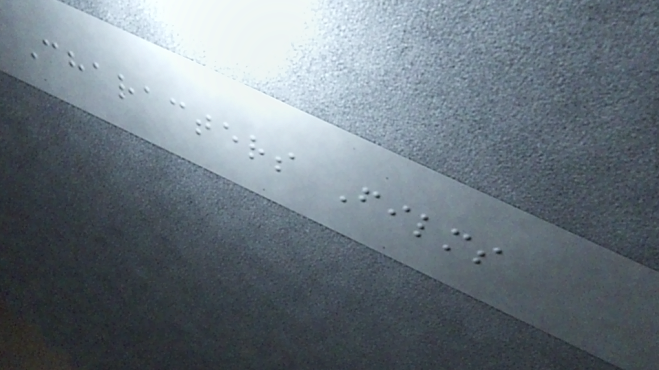Characters Films
